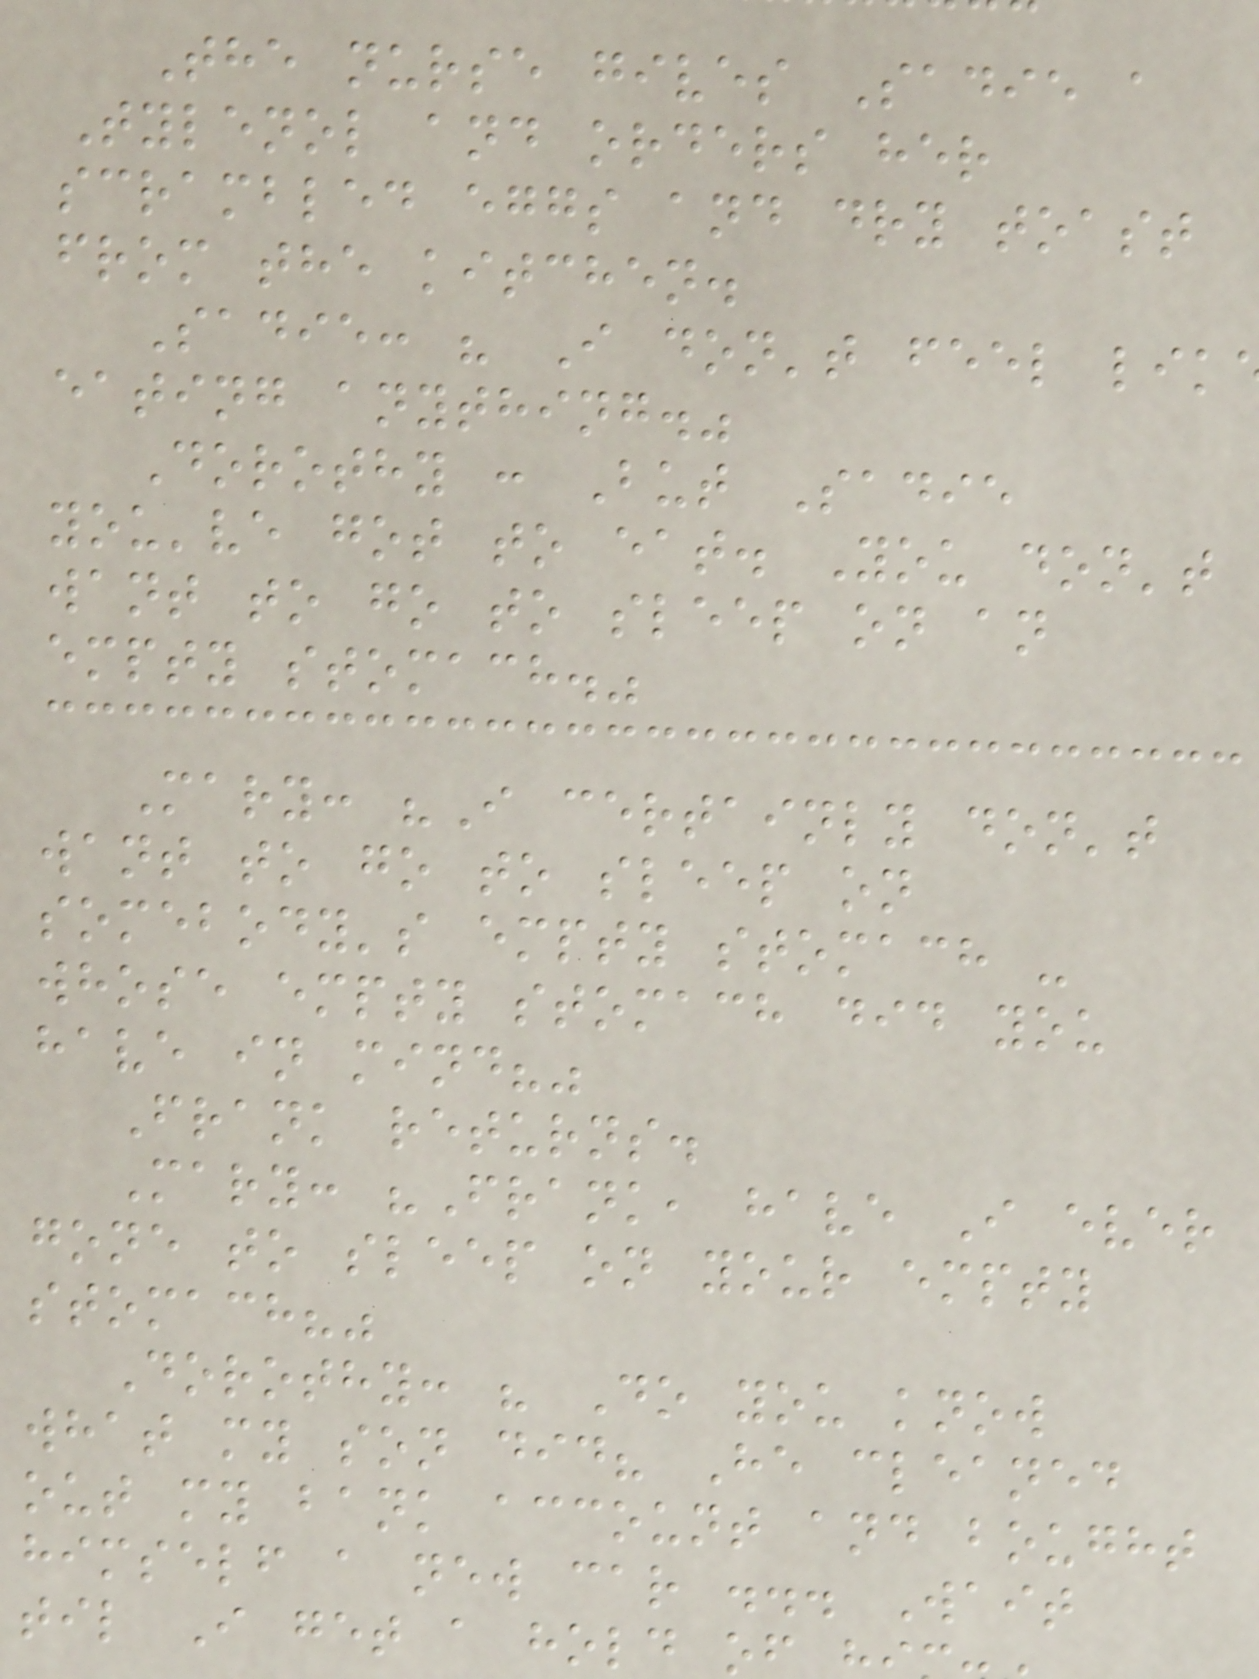The nurse gives Sadie a
Tylenol and orders her
scrambled eggs and dry toast
from the kitchen.
Sadie: " I don't feel lik
eating anything."
Dorothy : But Sadie
you've got to eat. You don't
want to go to sleep on an
empty stomach."
Mary: "I certainly don't
want to go to sleep on
somebody's empty stomach -
whose empty stomach did you
have in mind?"
Frank returns.
Mary: "Frank, have I ever
gone to sleep on your empty
stomach?"
Dorothy: " Do you know
what my son did? He cleaned
out my bank account and bought
himself a new car ... Wait
til I get a hold o
